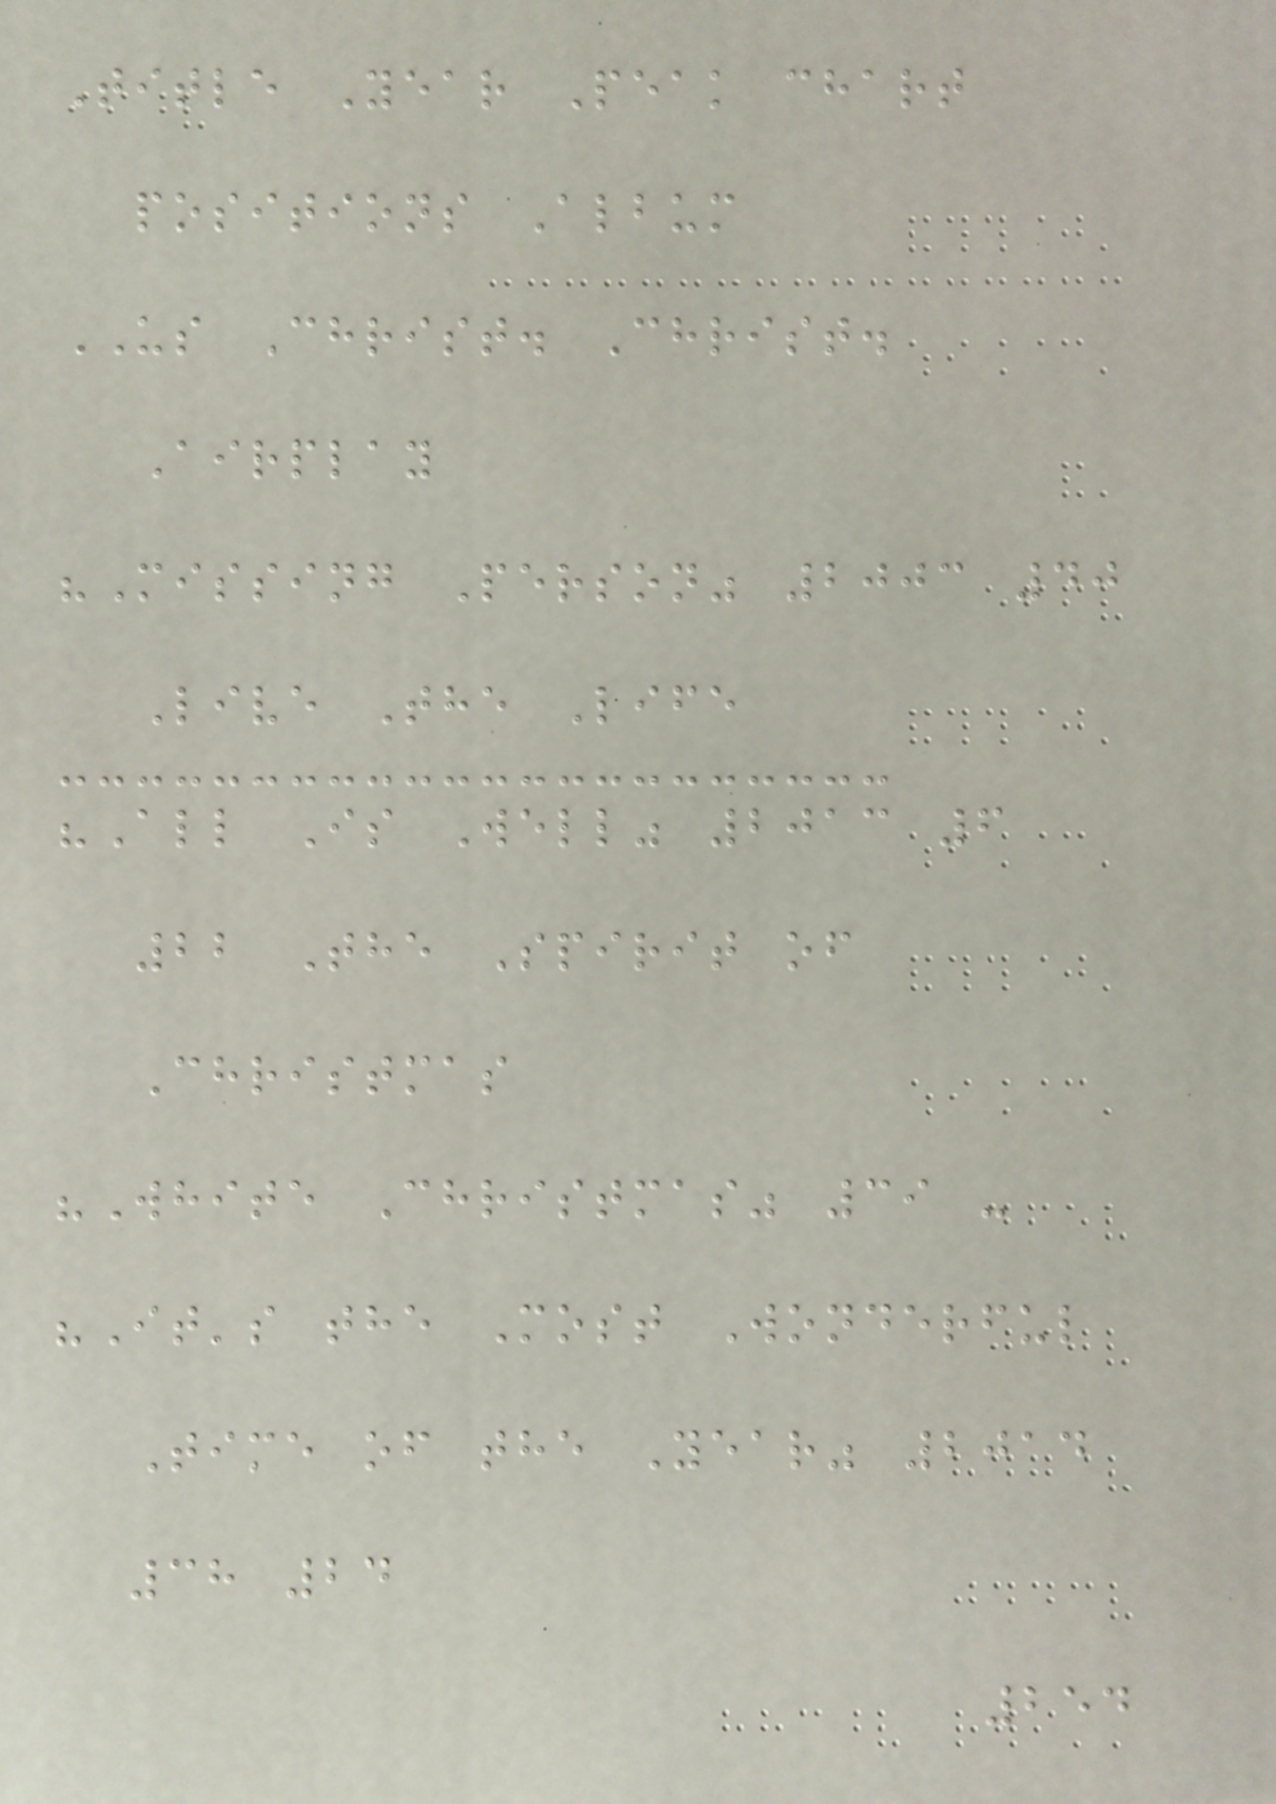Title Year Peak chart
positions Album
US Christ. Christ.
Airplay
"Missing Person" 2003 40
Live The Life
"All Is Well" 2013 6
22 The Spirit of
Christmas
"White Christmas" 39 -
"It's the Most Wonderful
Time of the Year" 2014
38 24
254
